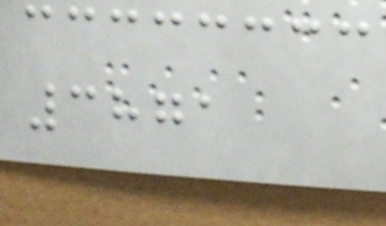3871
